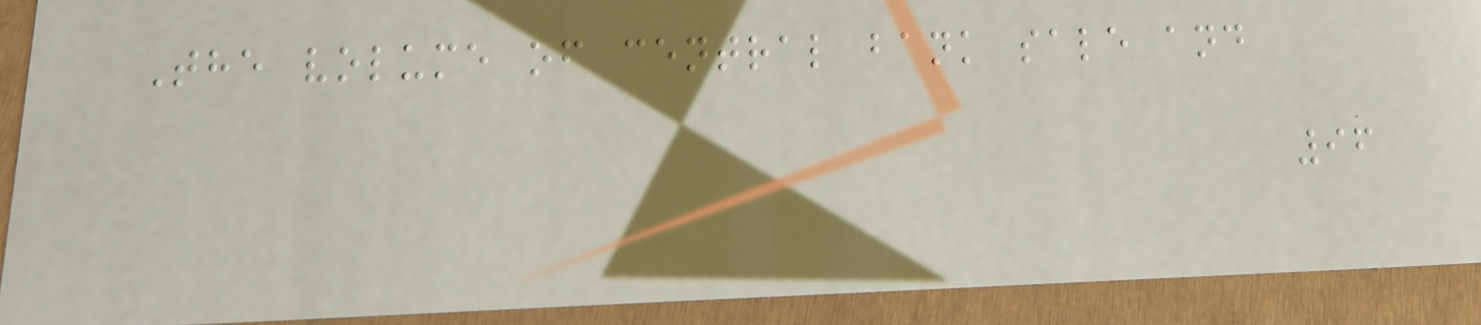The volume of central bank sale and
96
